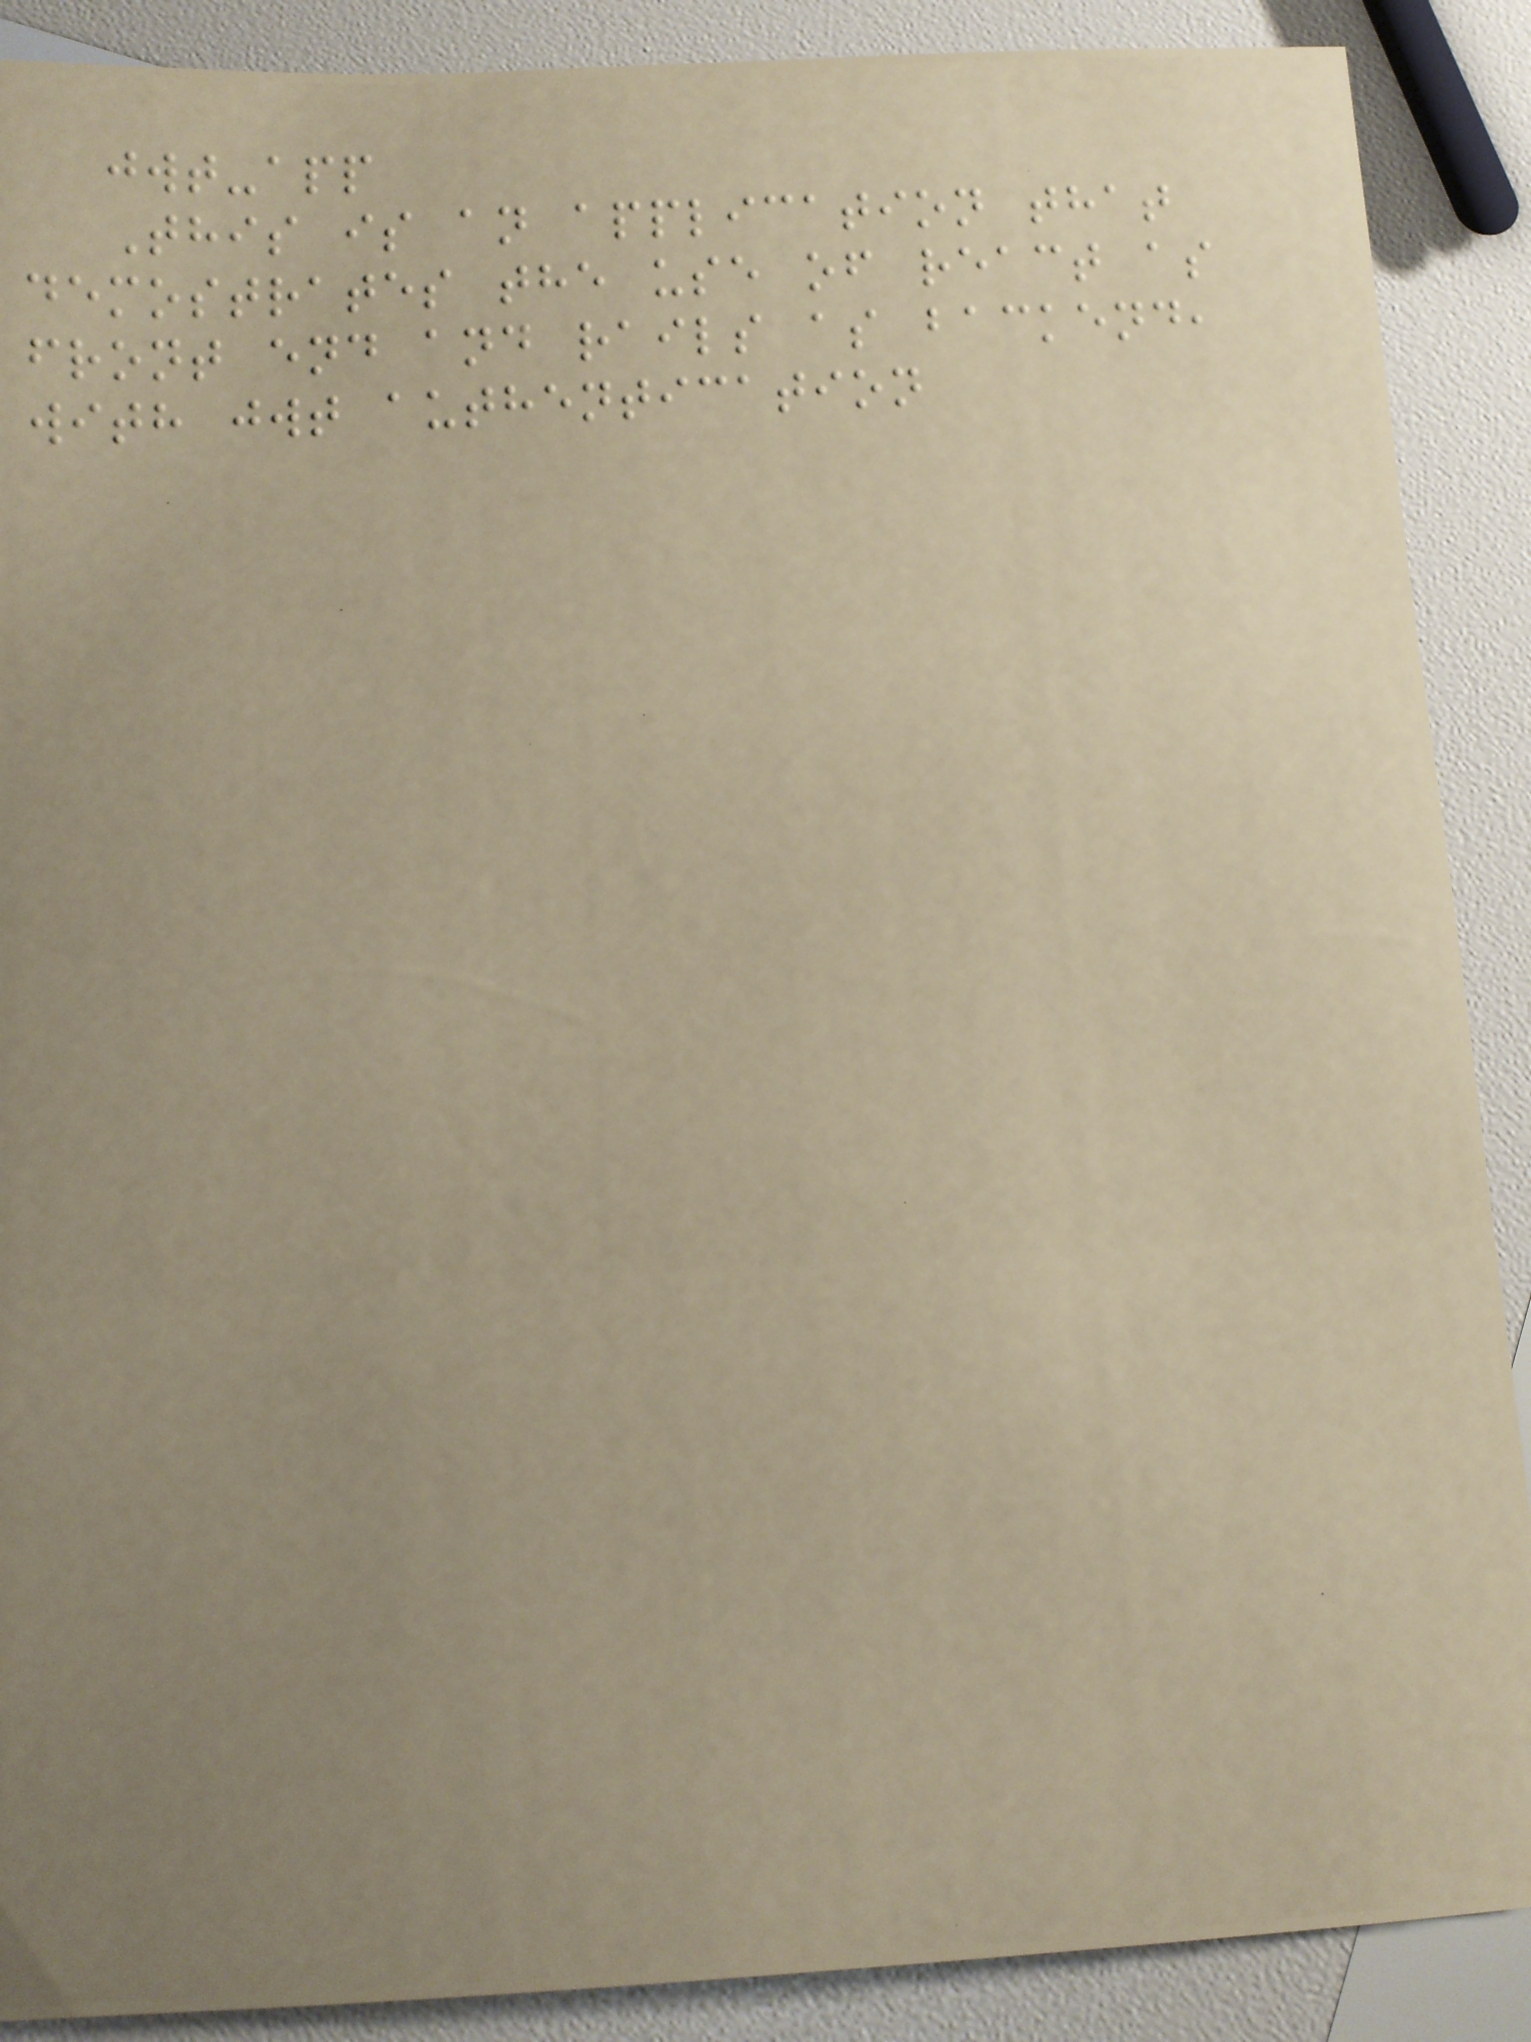jwt-app
This is an application that
demostrates the use of react as
front end and rails as backend,
with jwt authentication
